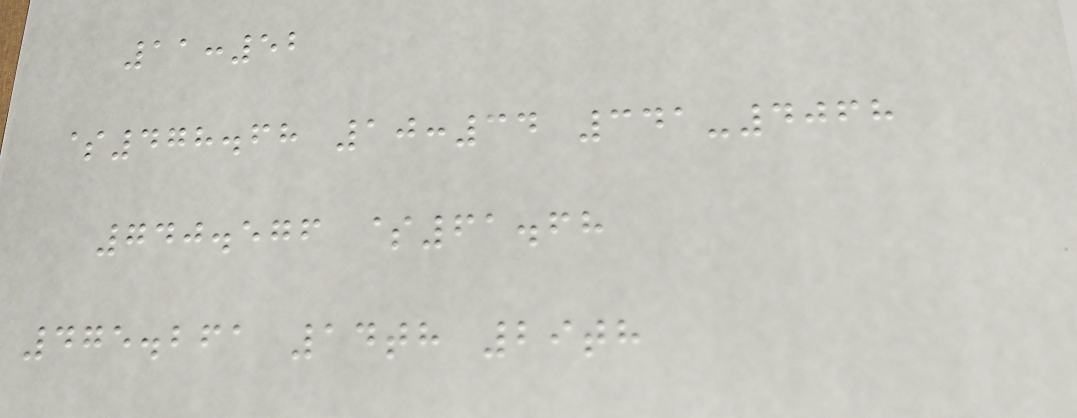11:52
$478.68 10:34 341-4068
740.576 $61.68
475.261 14th 29th
